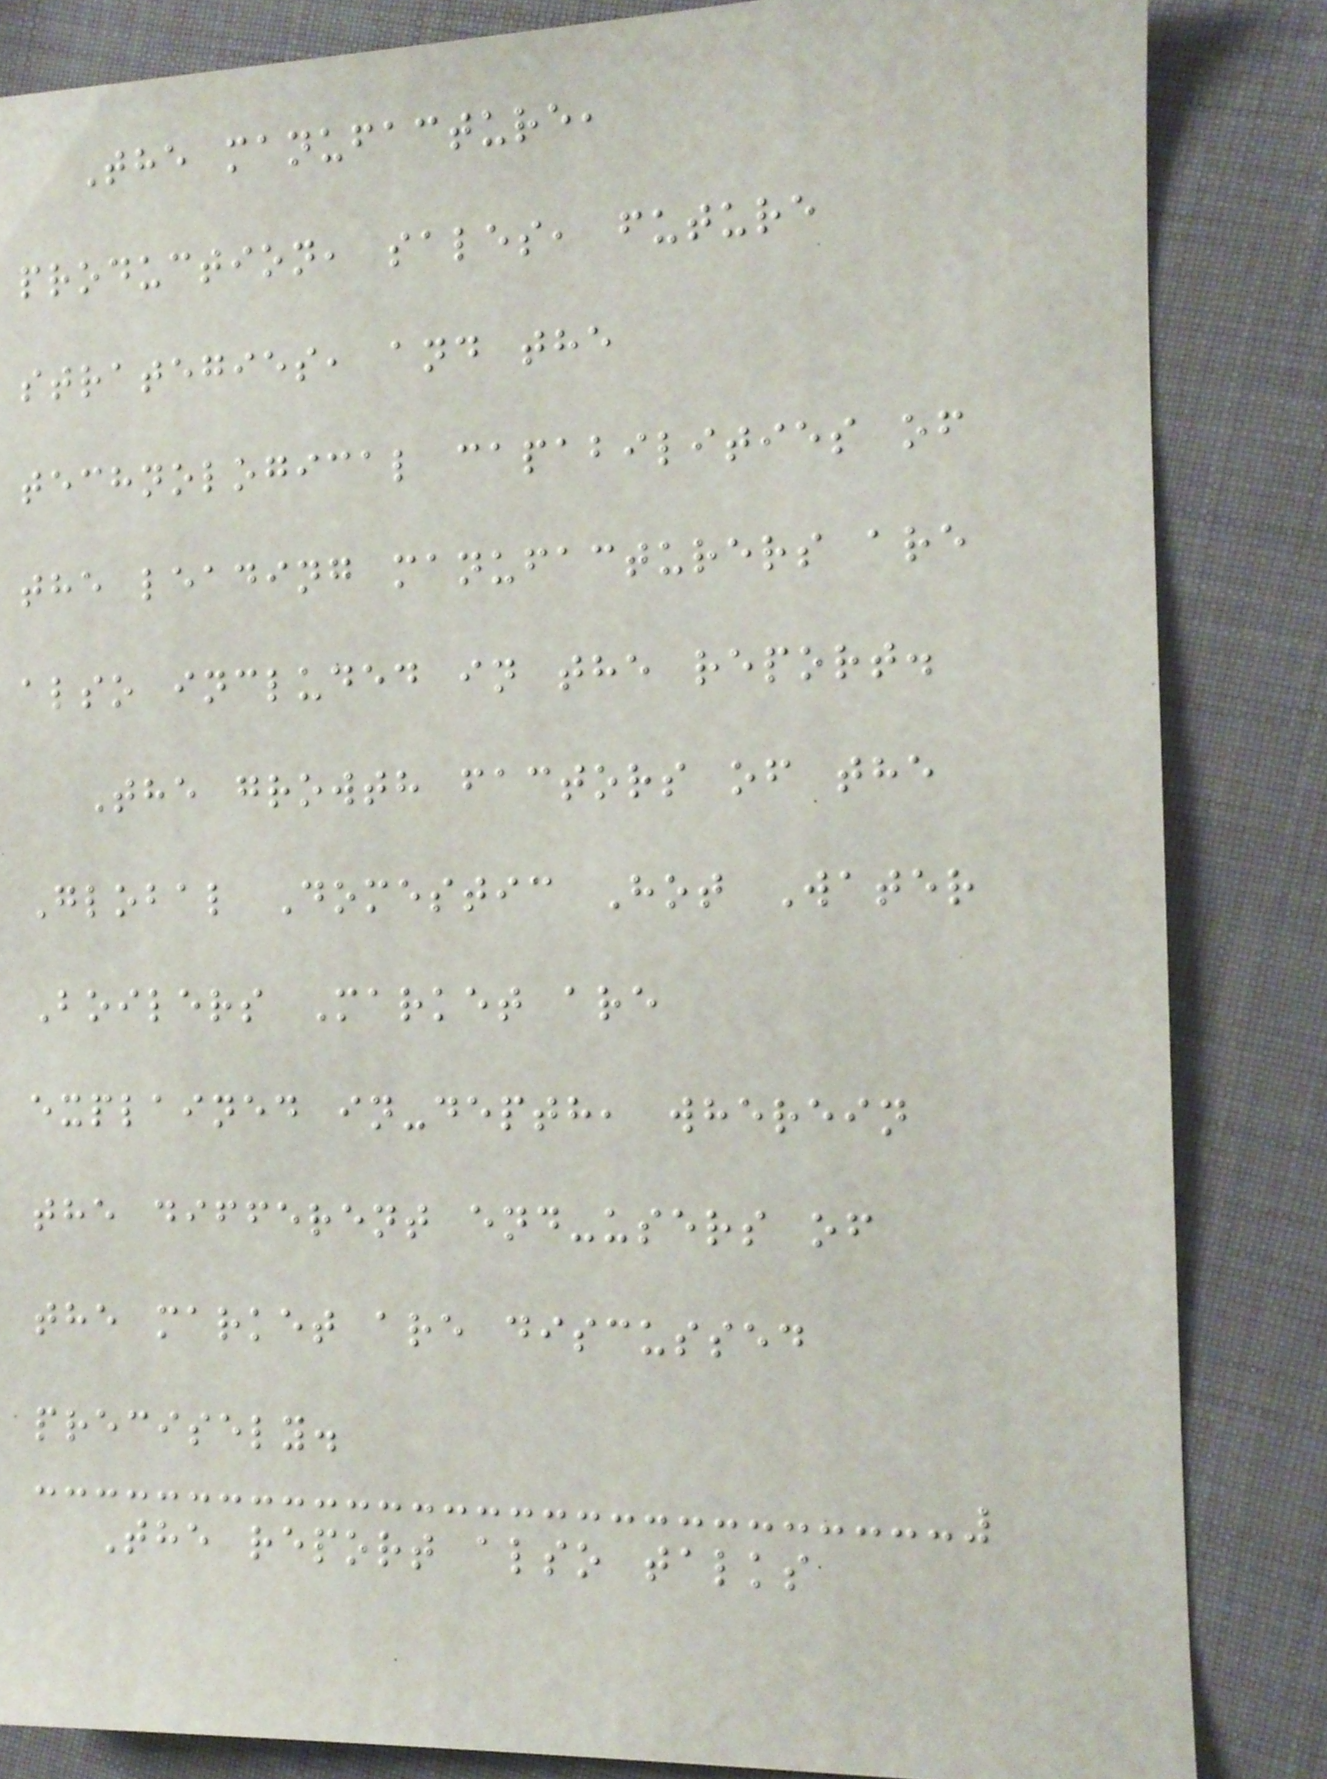The manufacture,
production, sales, future
strategies, and the
technological capabilities of
the leading manufacturers are
also included in the report.
The growth factors of the
Global Domestic Hot Water
Boilers Market are
explained in-depth, wherein
the different end-users of
the market are discussed
precisely.
The report also talks
